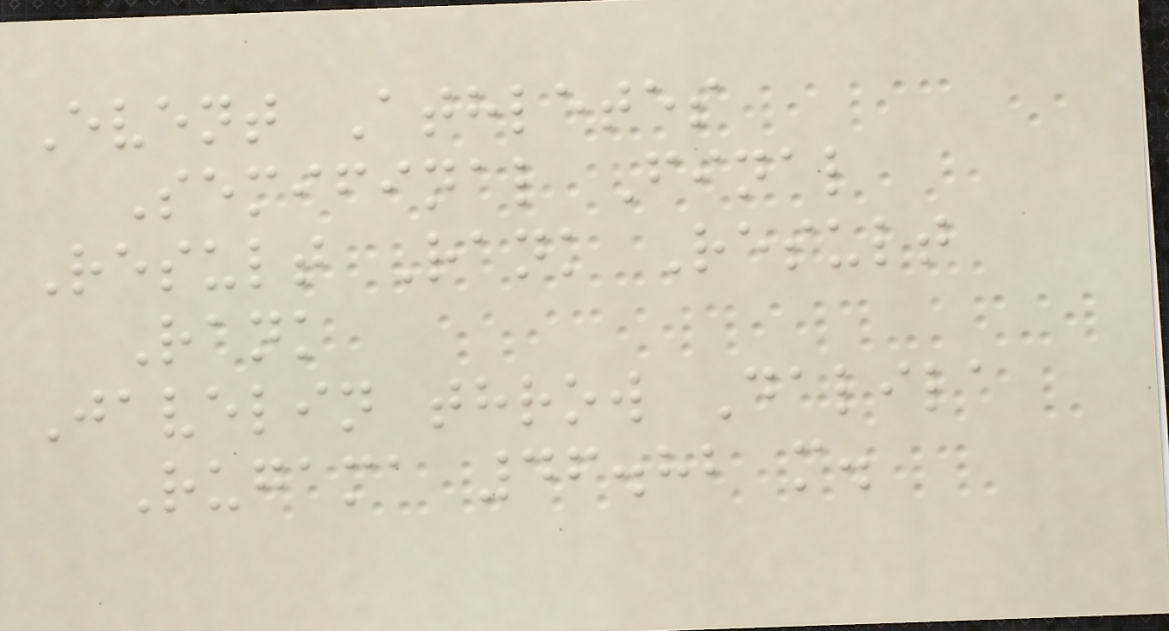Event Athletes
Semifinal Final
Result Rank Result
Rank
Javelin throw Dalila
Rugama 46.82 m.
